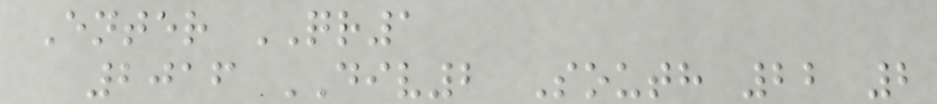Enter QR1
2016 DIV2 South 22 2
